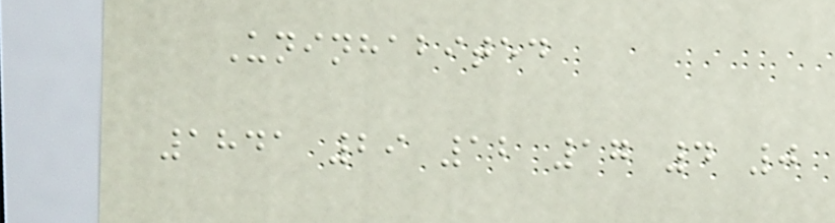Uninhabited
1841 29 12 17 4 0
